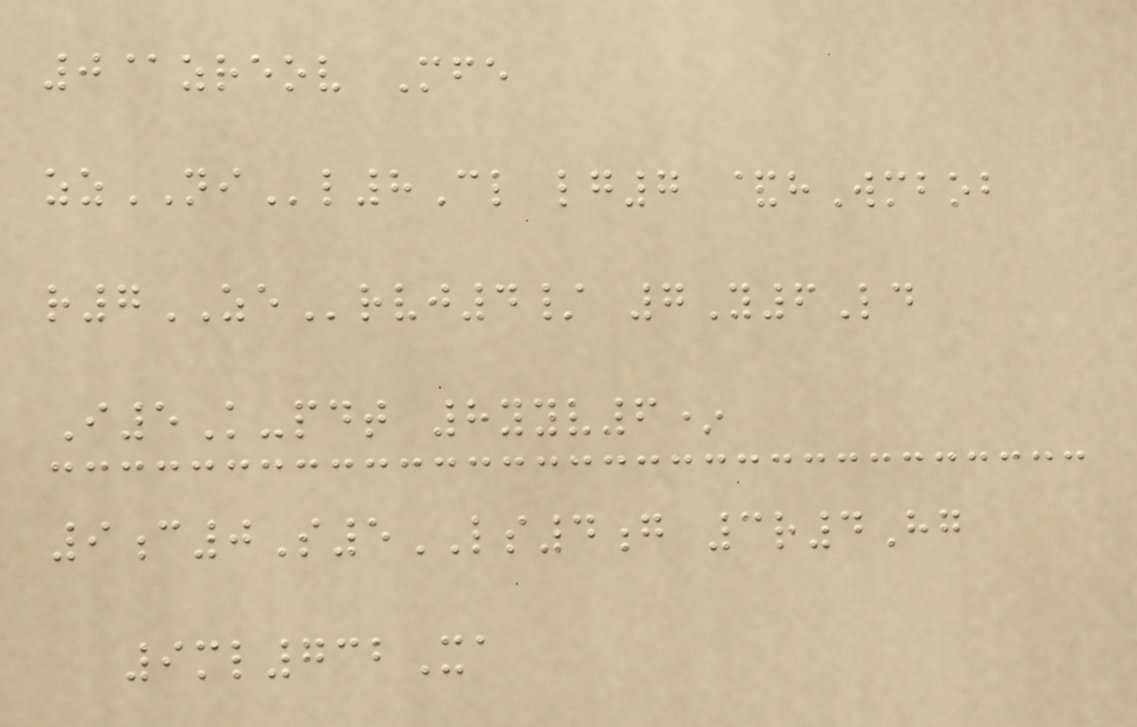0@zreov Mfe
zzNIl8Cl lg7 &hWmbob
r7ZErvj4/ 7Y6Ld
I5K-pdt 8yyv6*
9c0S5LS4g 3r4Hg
9ml732Xa
